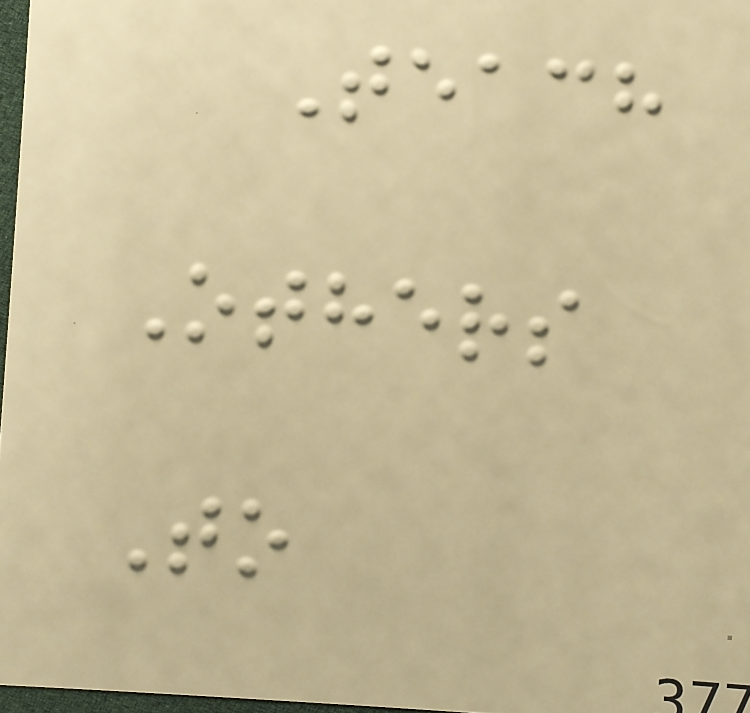Teach
Others
To
